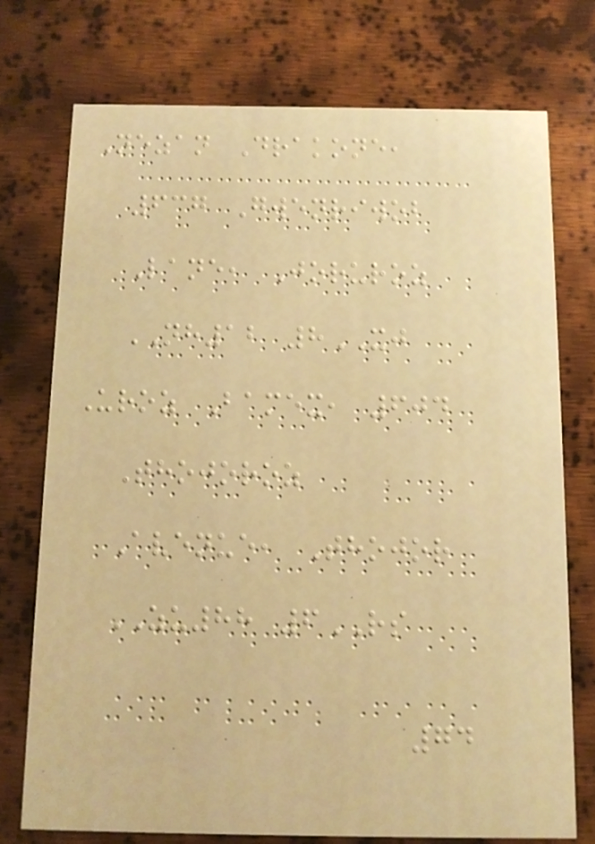Nezan Drakone,
637 Gwenriwob
Lane, Joruroz
NH12 8XJ
Uroz Bamex, 604
Thojoroz
Avenue, Thojor
ZU88 6RS
74
